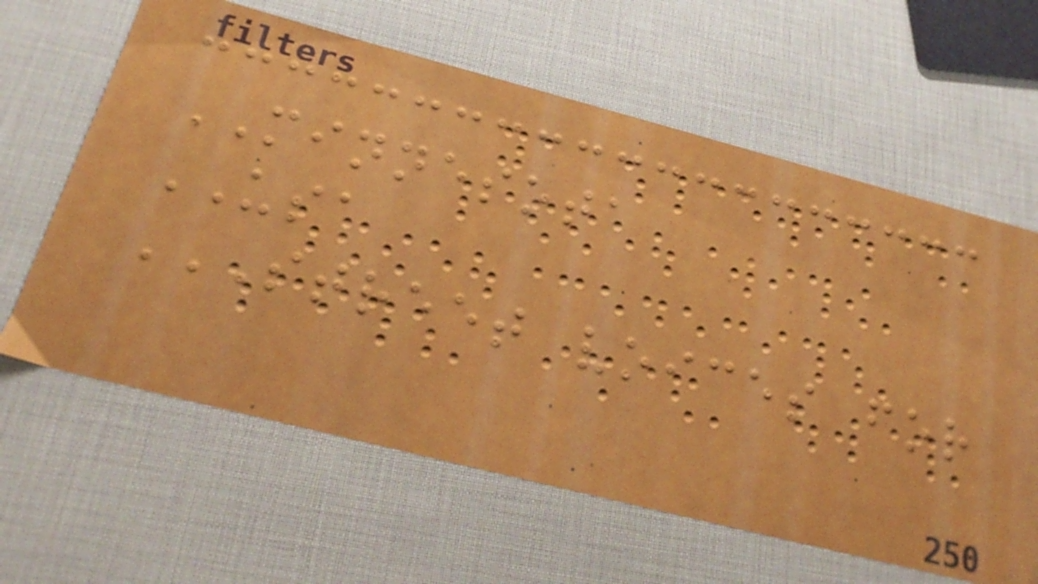MINNESOTA
USA
STREET VOICES FOR
